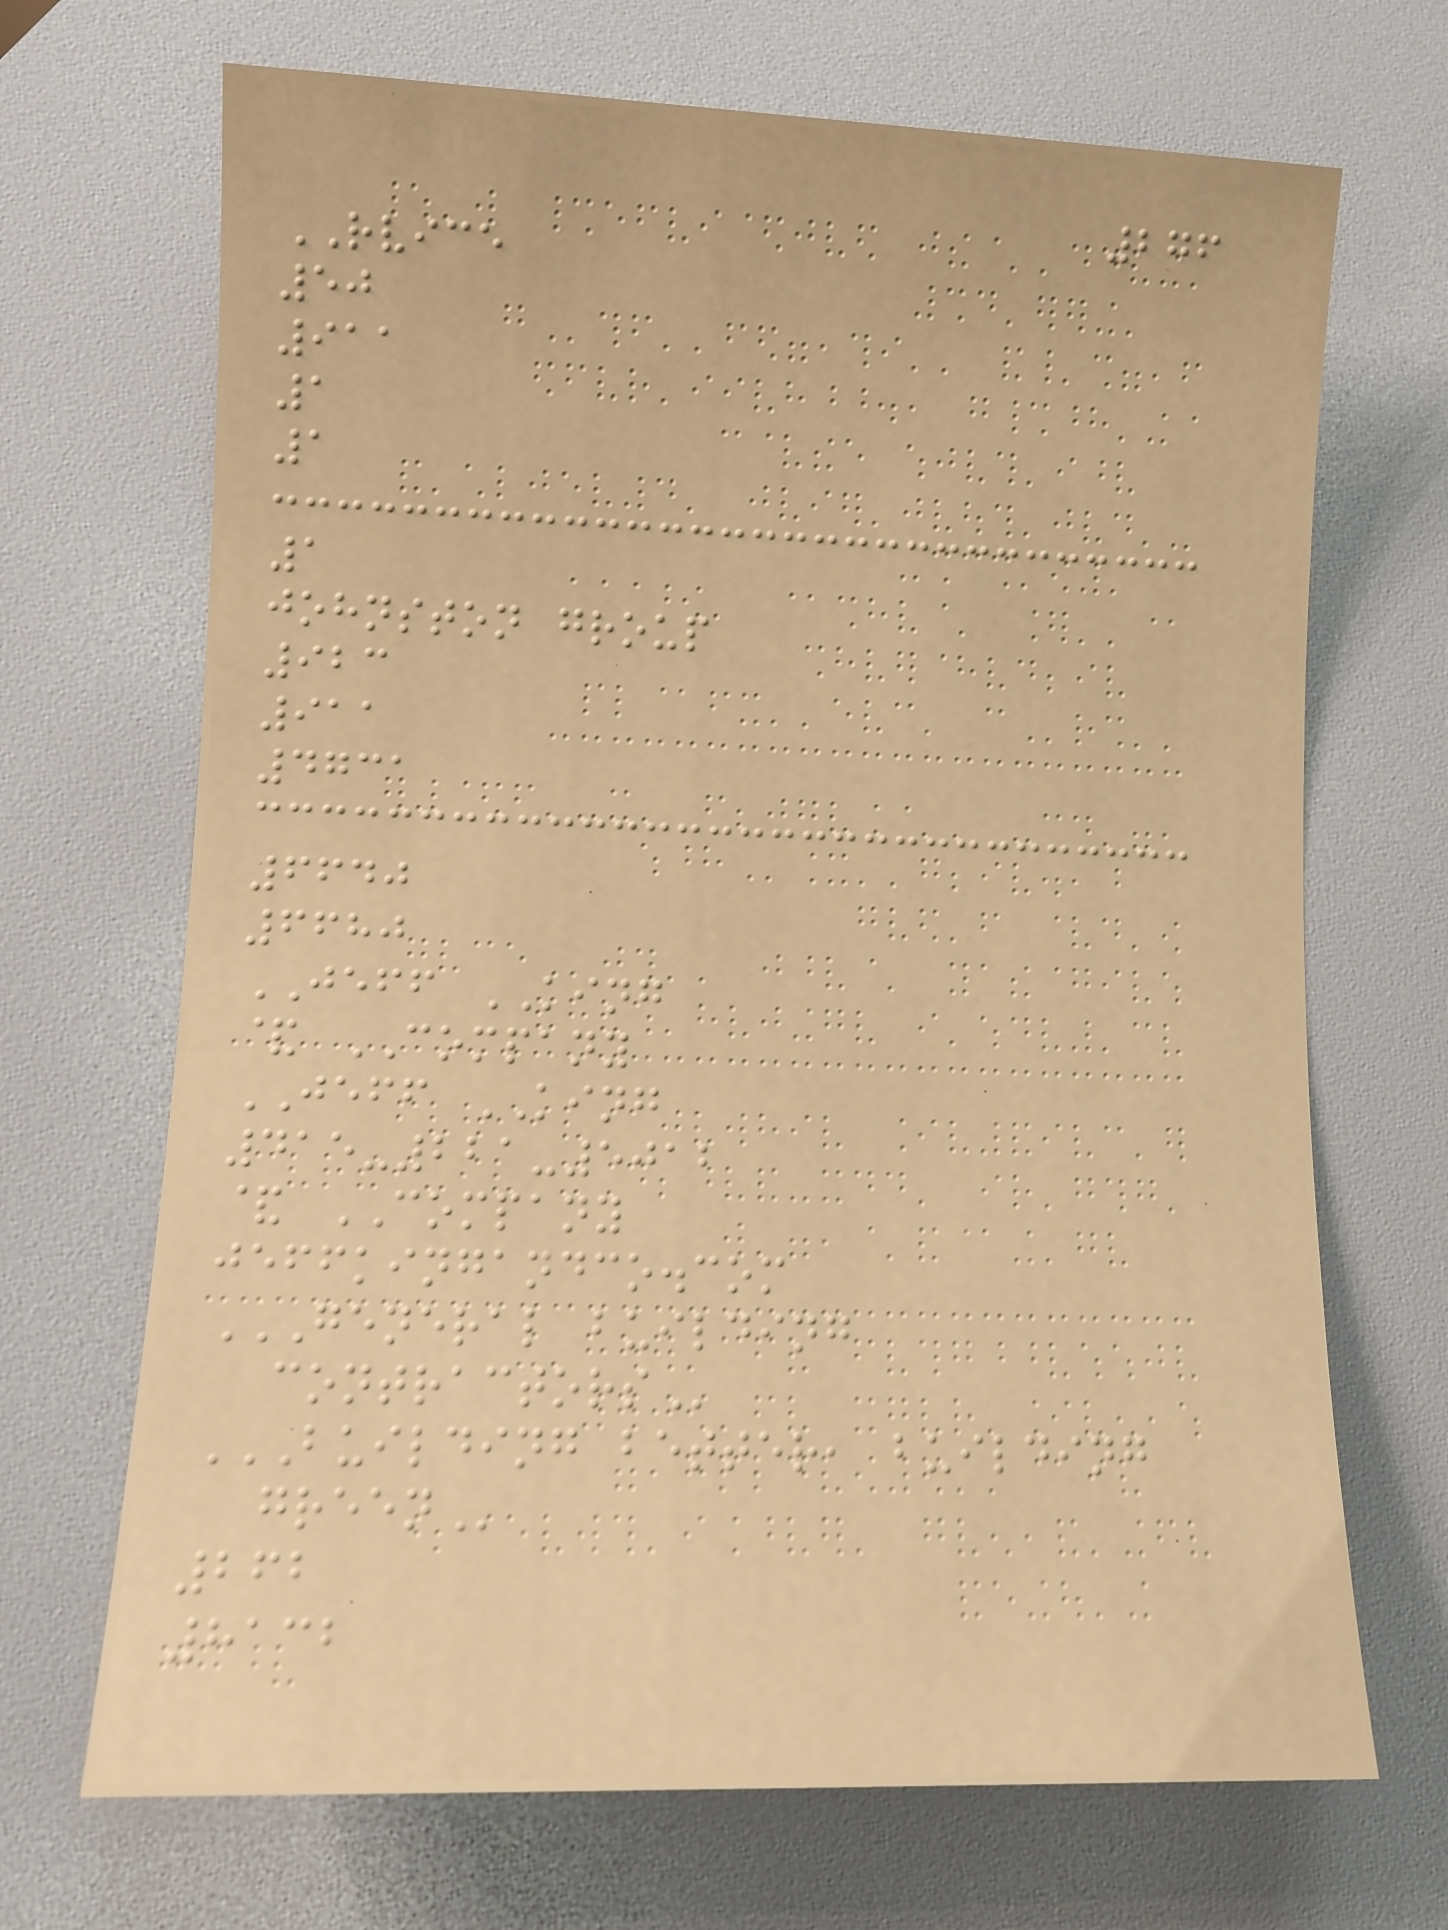276
RVICE
50
911
1
1
1
johnston group
923
911
4731
6640
6680
JEFF KING
& COMPANY
JEFF KING
415-221-5012
& COMPANY
jeffkingandco.com
GENERAL BUILDING
CONTRACTORS
BUILDING BETTER, BUILDING
GREEN
262
8132
